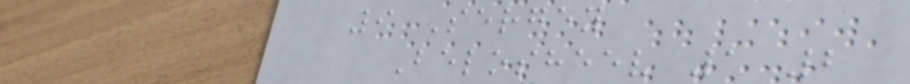9 Sergey
Belosheev 1 2
